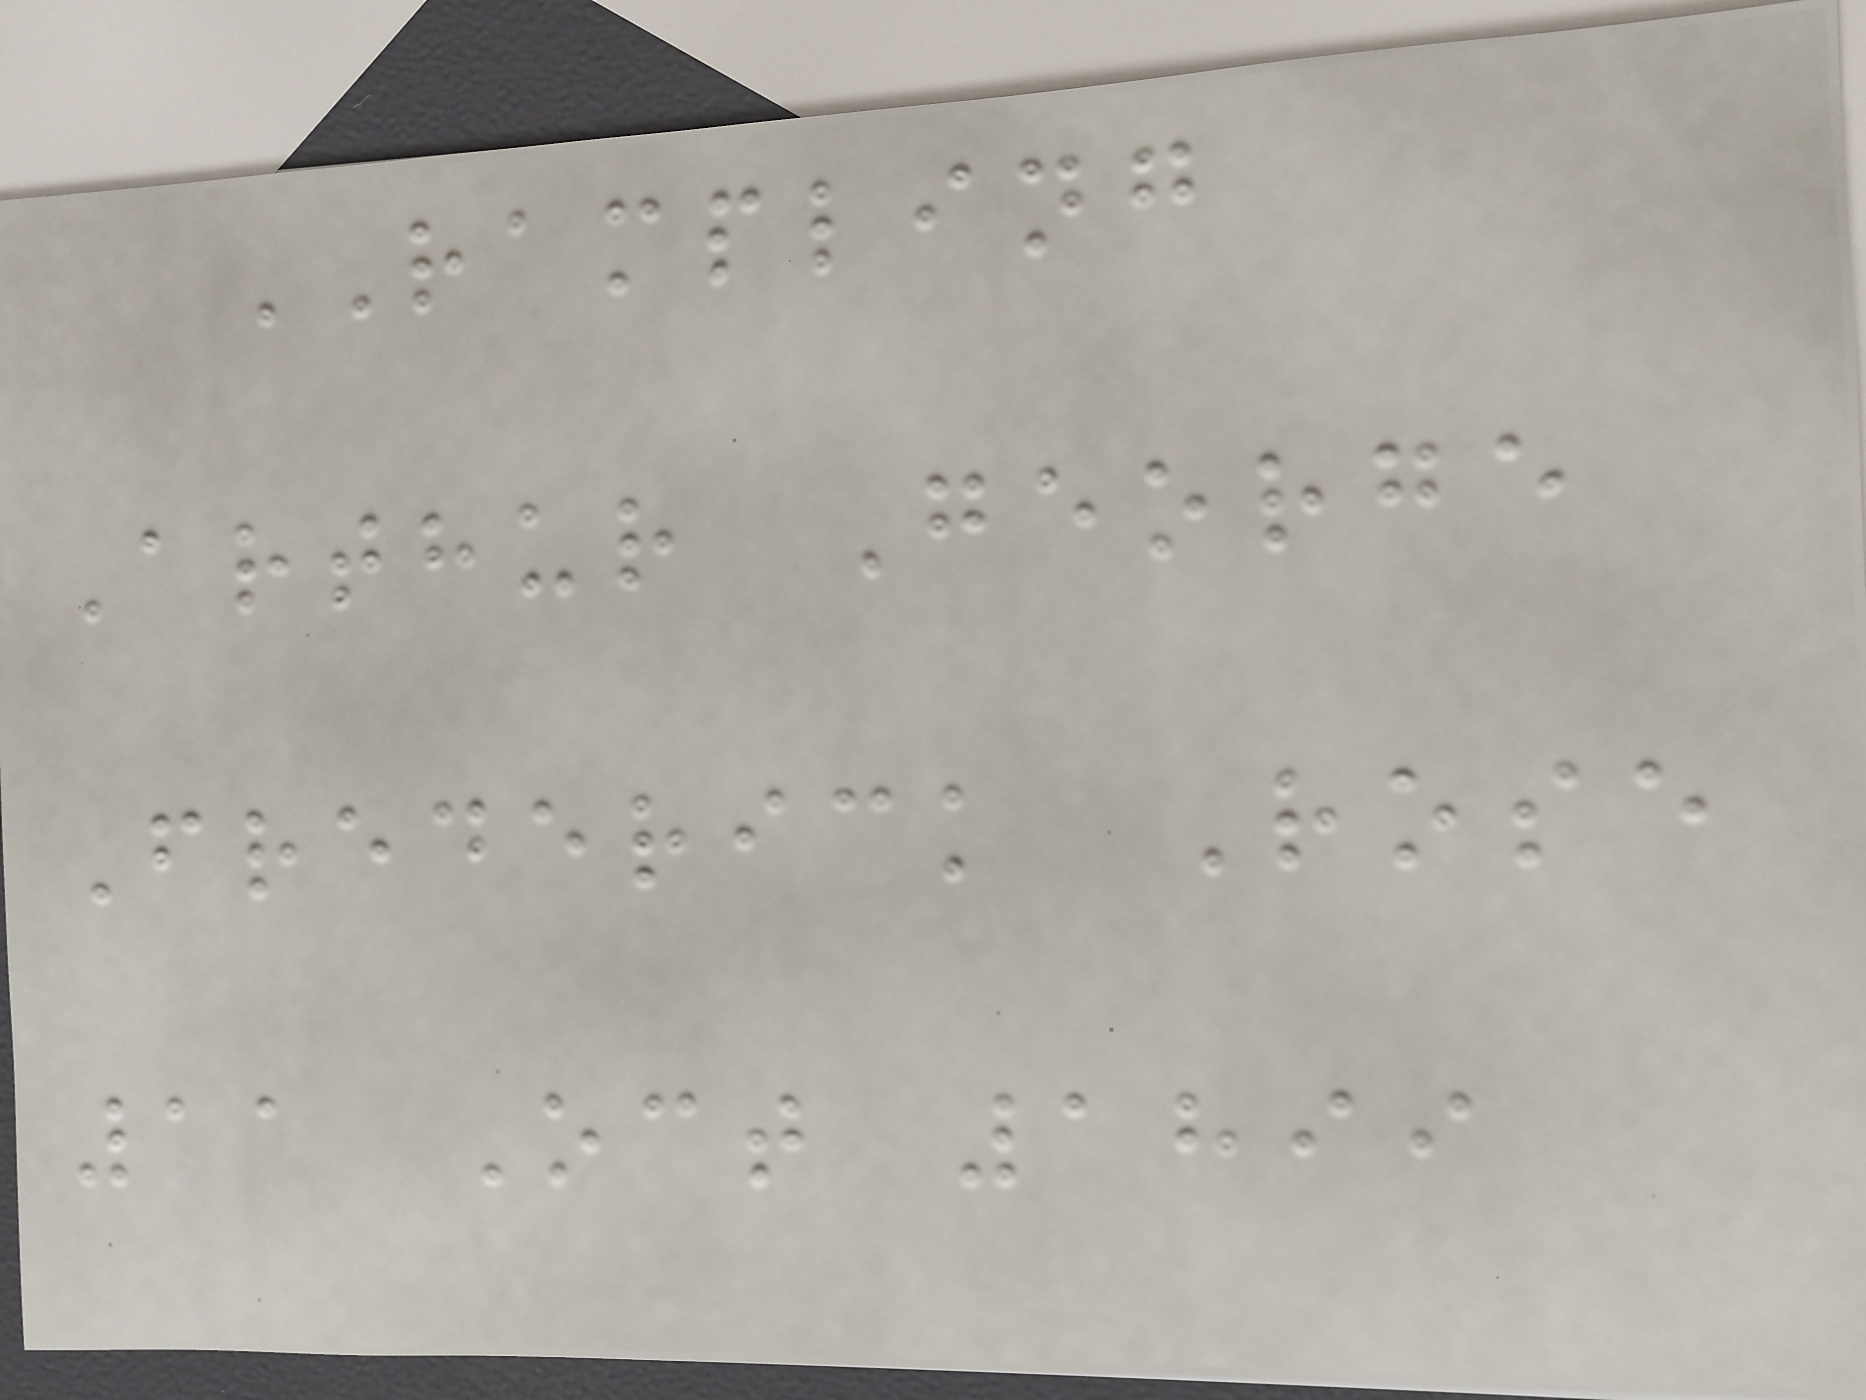RAMPLING
Arthur George
Frederick Rose
11 Oct 1899
